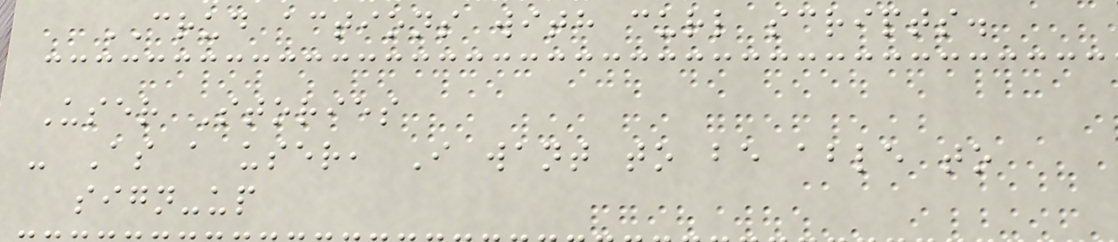CRUD actions with curl scripts.
User Stories
- As a user, I want to be able to
sign-up
